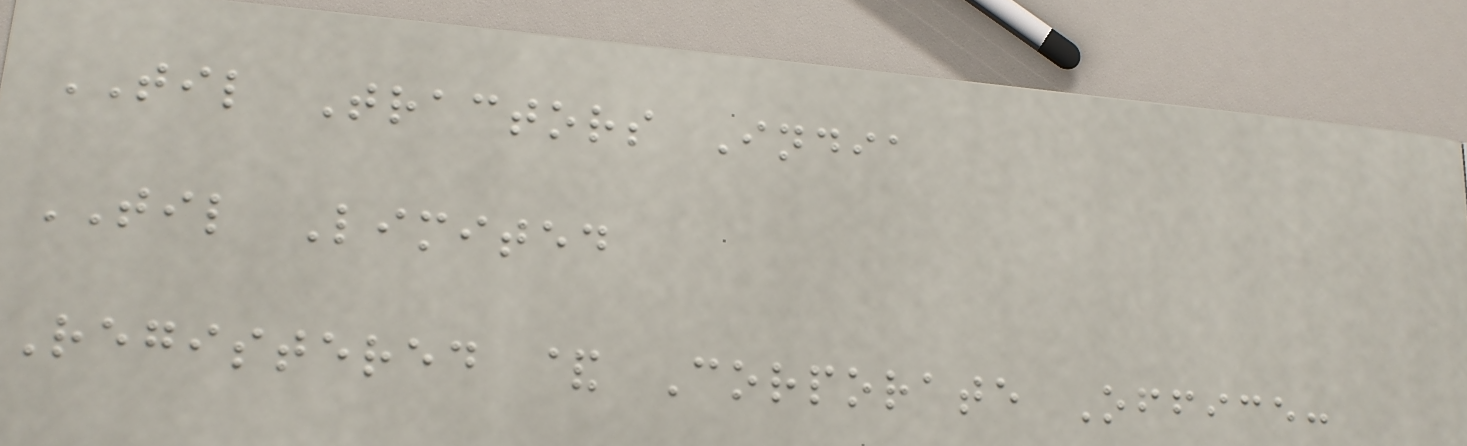TIL Tractors India
TIL Limited
Registered & Corporate Office:
